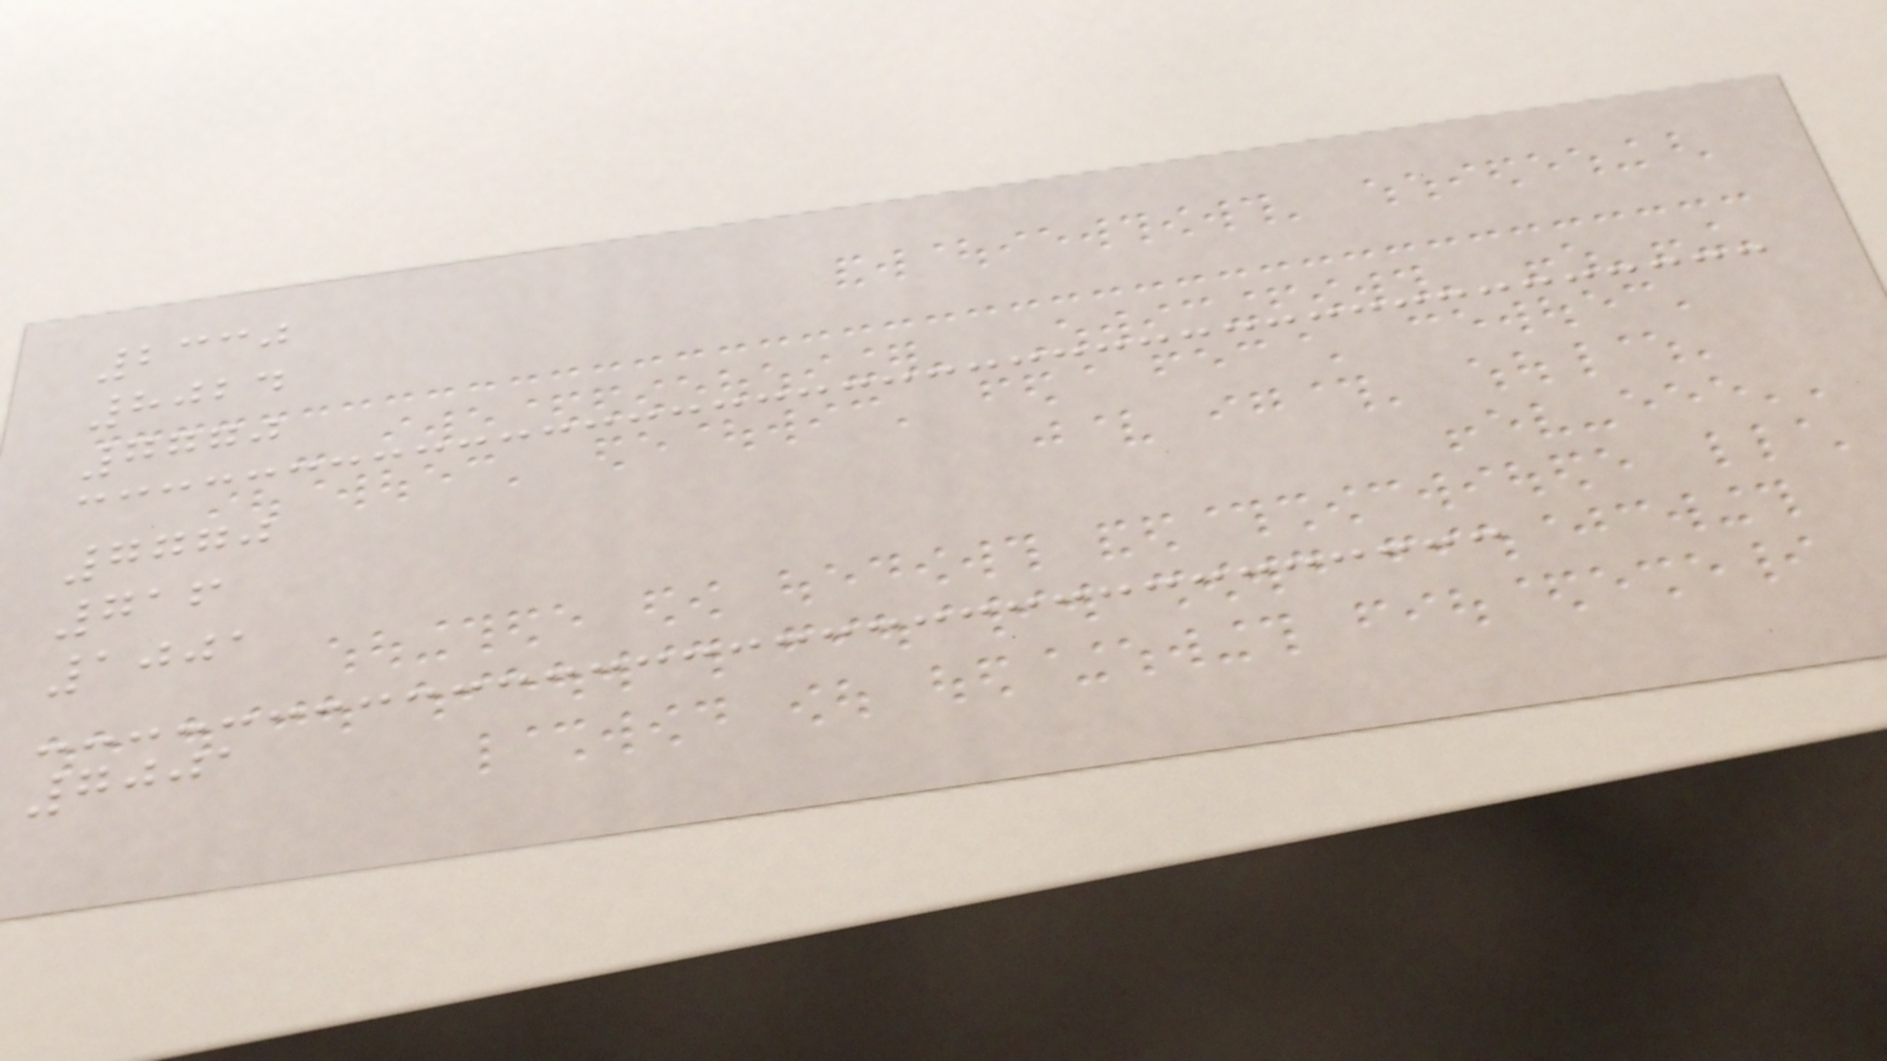2330
8024
7770
7770
716
1001
7001
